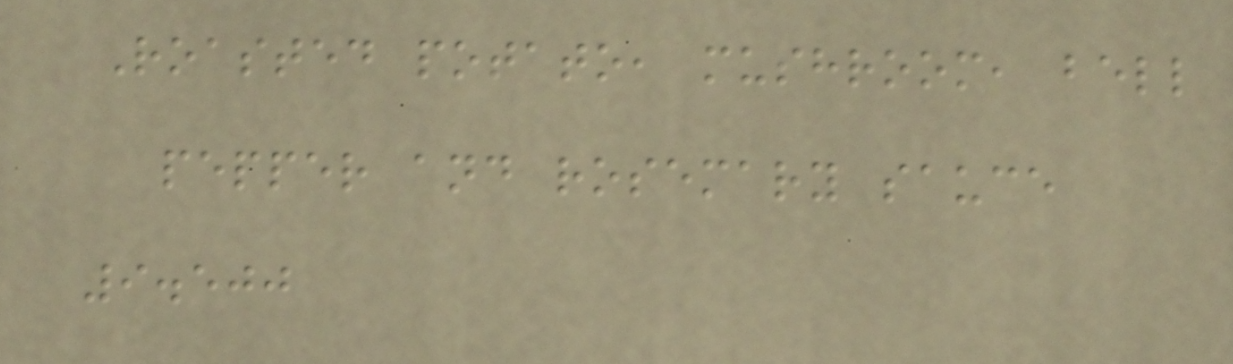Roasted potato, mushroom, bell
pepper and rosemary sauce
9.500
